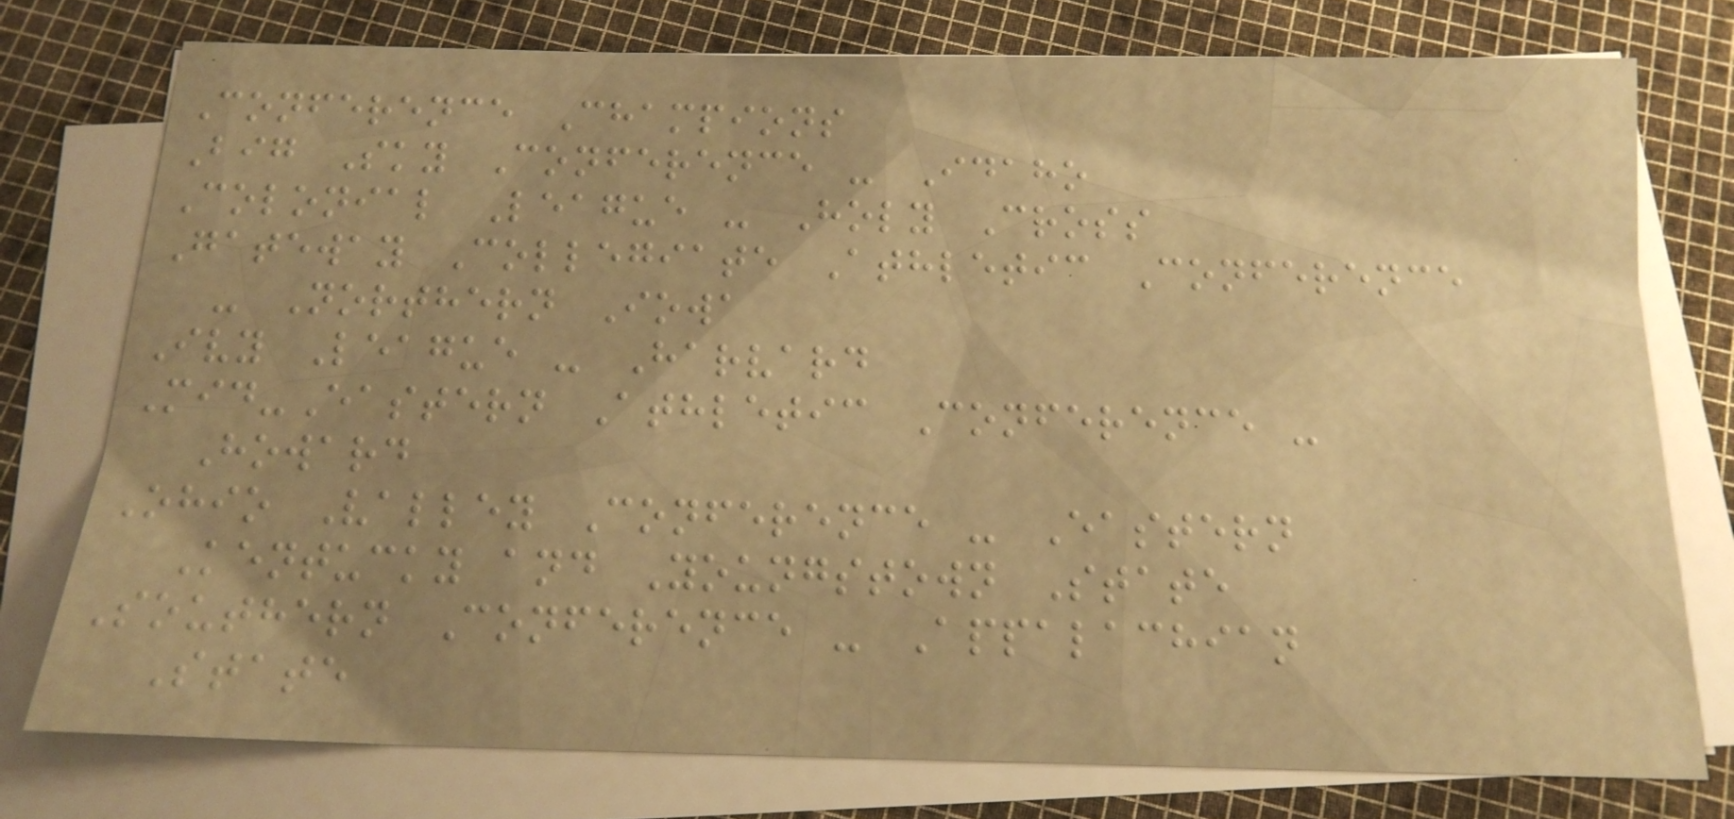Conference Champions
Big Sky Conference - Idaho
Colonial League - Holy Cross
Gateway Collegiate Athletic Conference
- Northern Iowa
Ivy League - Harvard
Mid-Eastern Athletic Conference -
Howard
Ohio Valley Conference - Eastern
Kentucky and Youngstown State
Southern Conference - Appalachian
State
